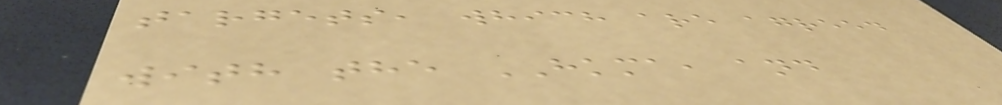targets, which are agreed
with the HKMA, and
